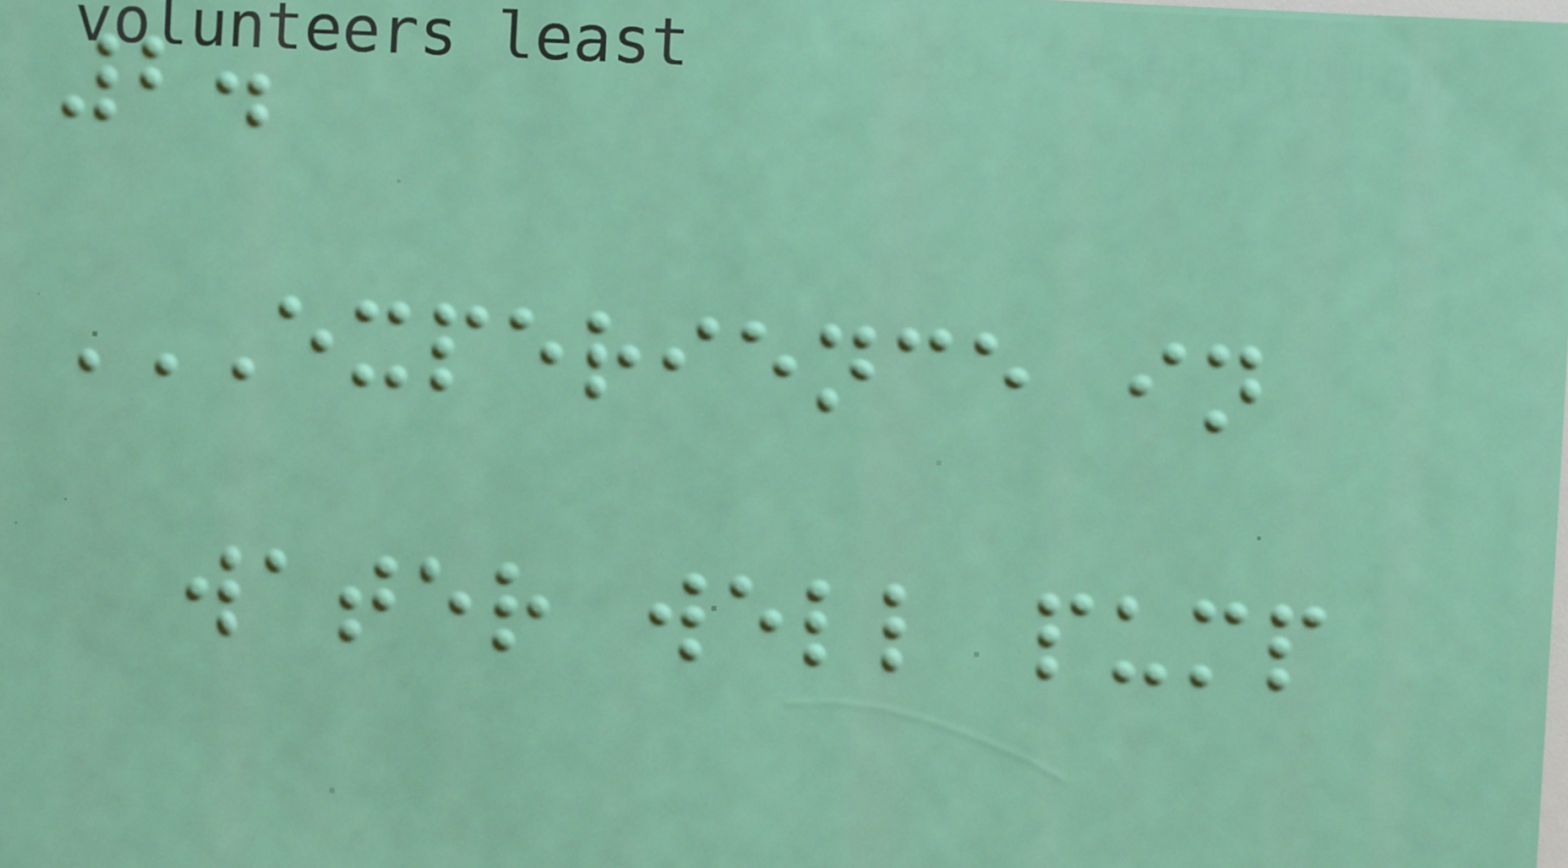2.
EXPERIENCE IN
WATER WELL PUMP
